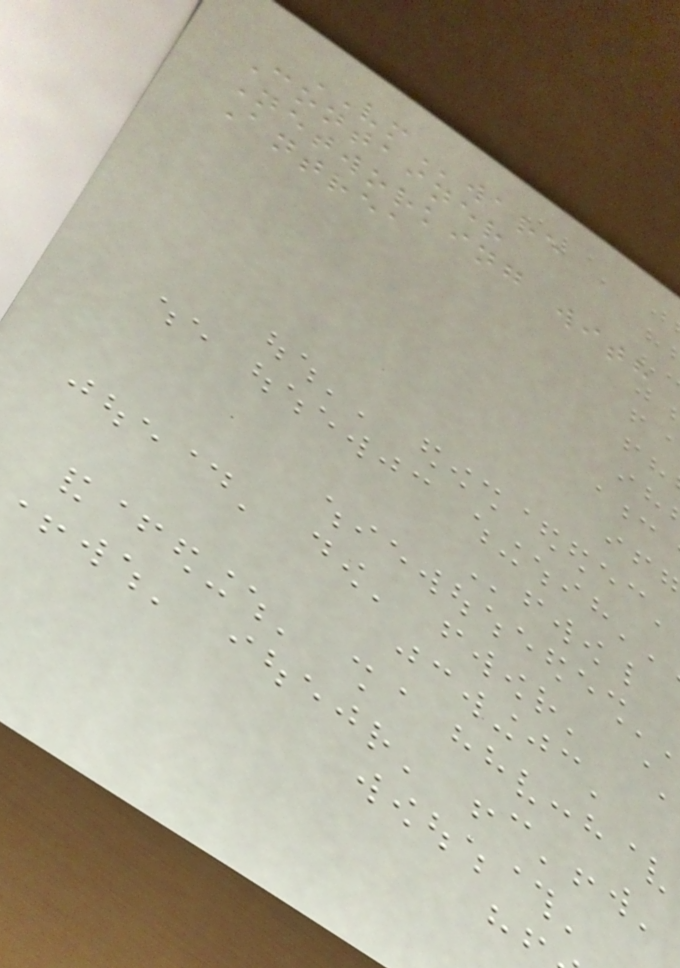VMware
Container
Networking with
Antrea
